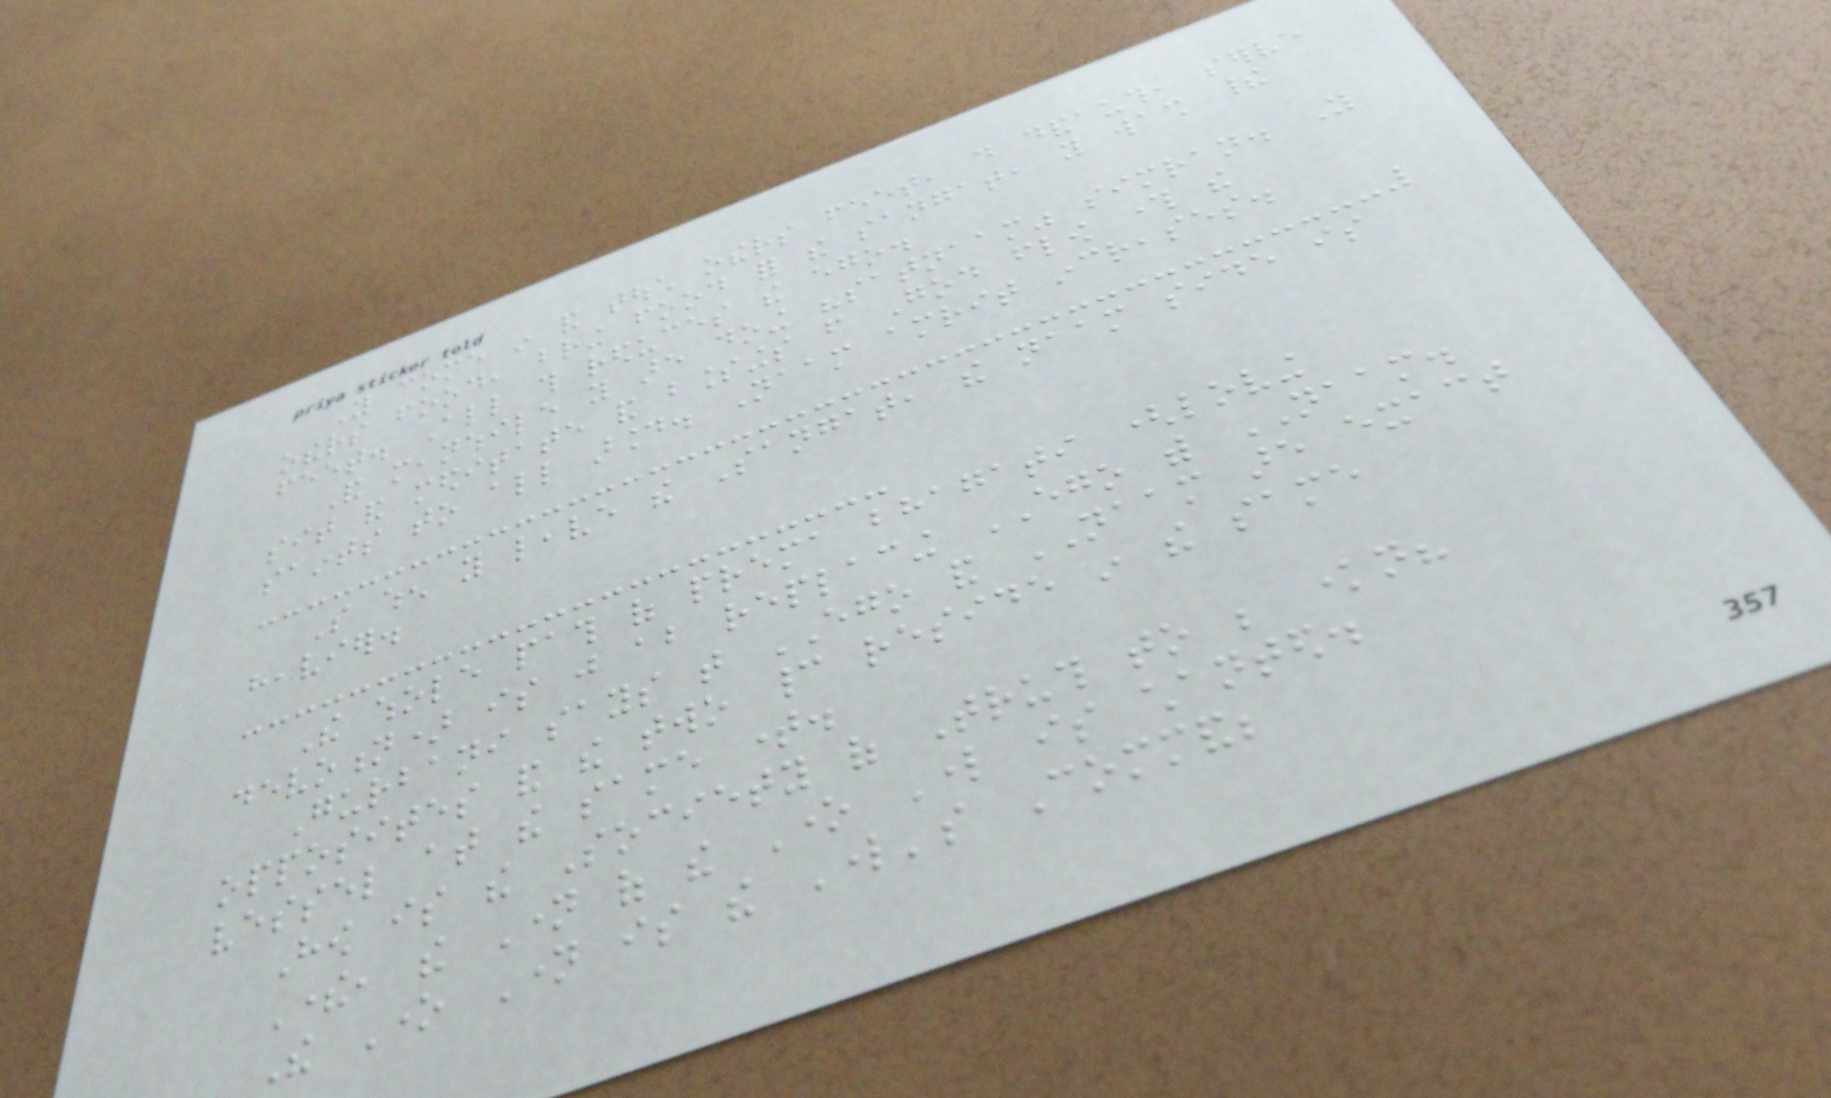You come in and touch others feet, do dandauth, serve
others food, bring food for the sangat, you wash their
feet. All this reduces the ego.
And meanwhile you are doing "satnaam" simran. You
sit and meditate and blessings from God flow through the
saints to all around. Naam amrit increases.
So when you leave the Sangat, the naam side is
heavier.
The whole path of prema bhagati (loving
devotion) is just about replacing EGO with NAAM.
Gurbani says that EGO and NAAM are exact
opposites and the two cannot reside in the same
vessel at the same time.
How is the Society of Truth to be known?
There, the Name of the One Lord is chanted.
The One Name is the Lord's Command;
